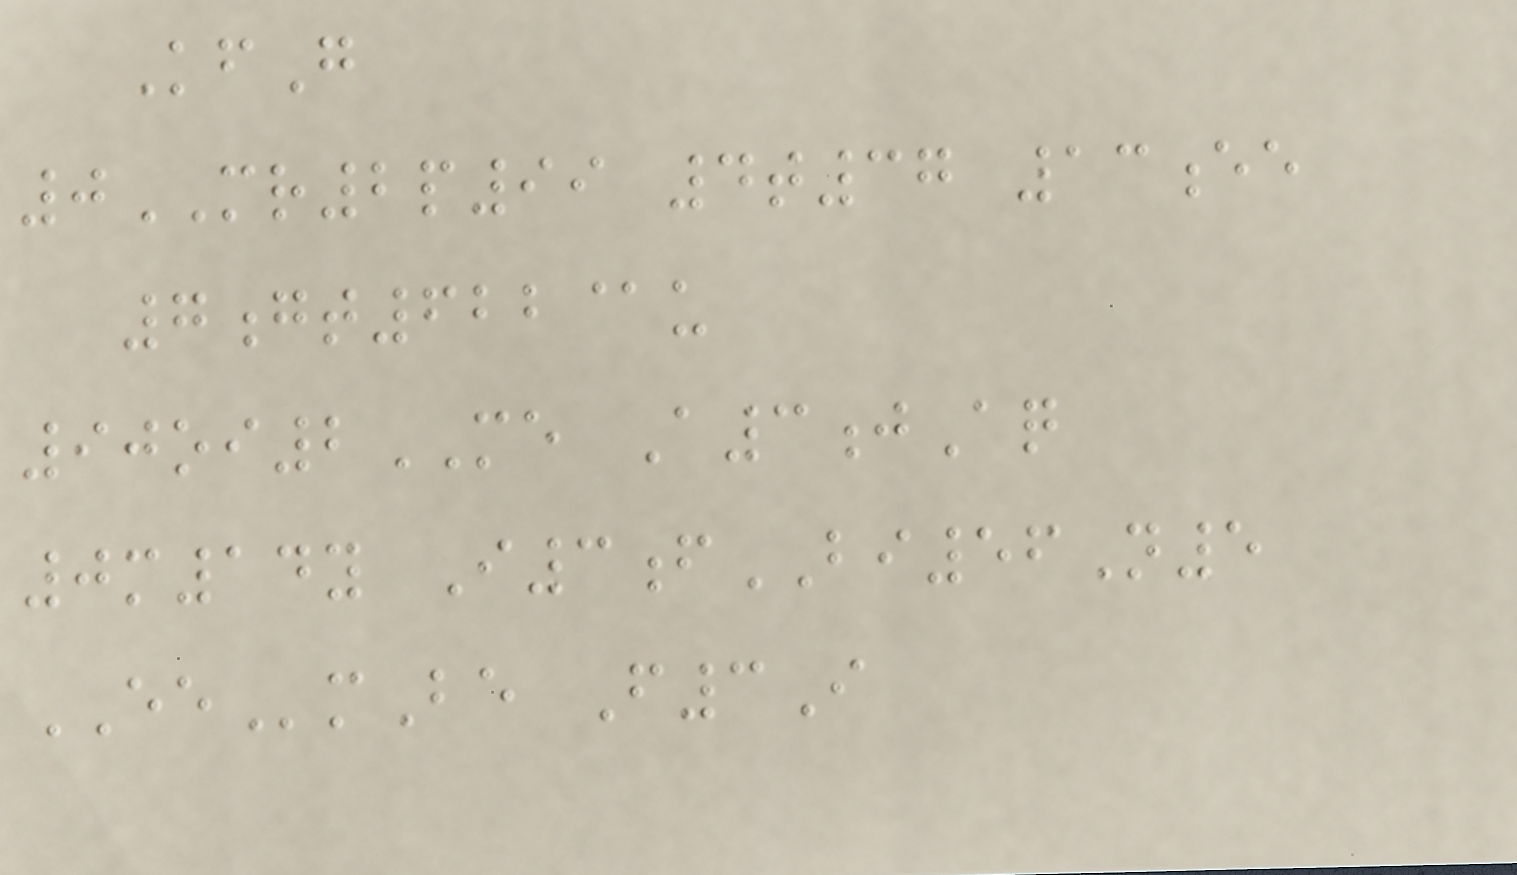KfG
0MR2p99 4t37 13ee
7gt622@u
90oi2ME A3jAq
0m14y I3fBI56N5
EEmBe F3I
